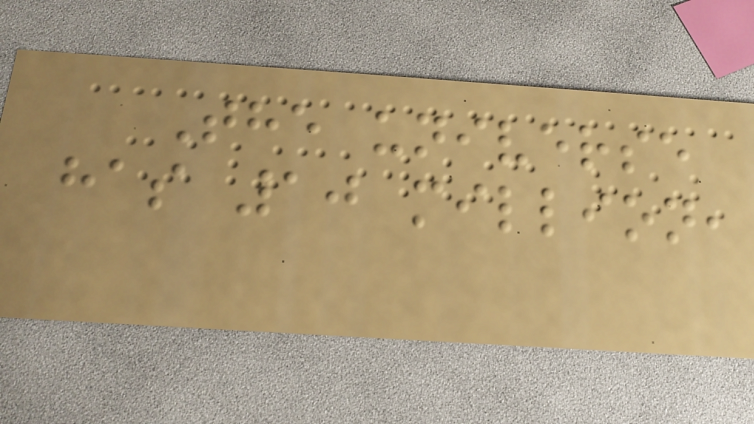The universe
has 10 million,
